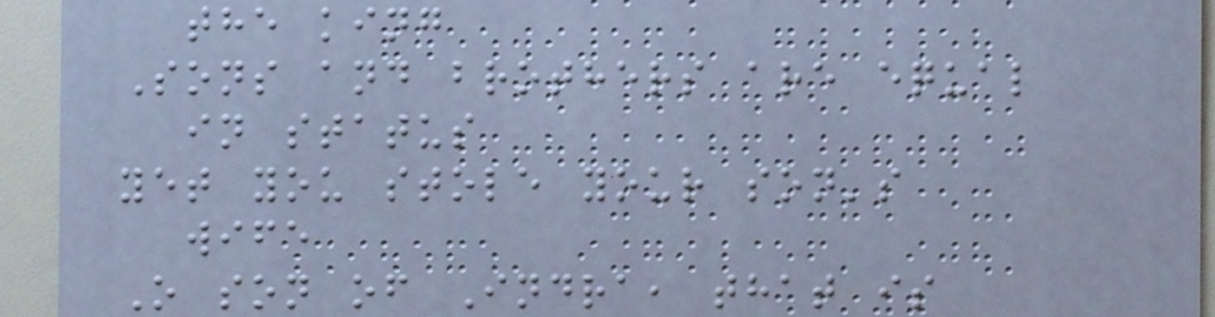the king
Sons and brothers are equal
in status
yet you stole your son's
wife
O son of Indra, that is
